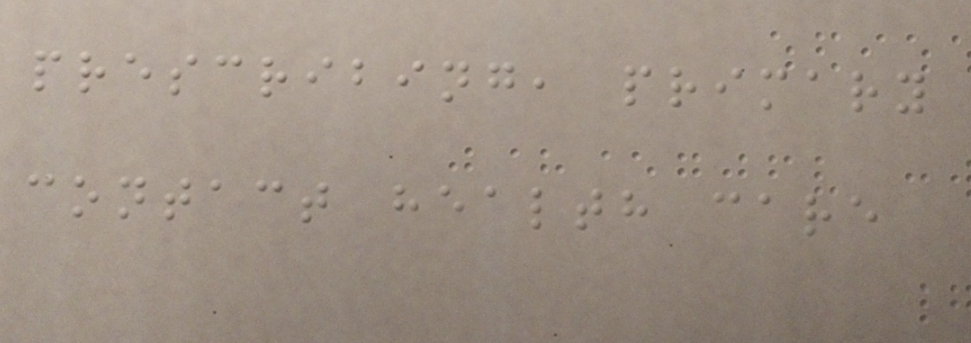prescribing, primary
contact health care
